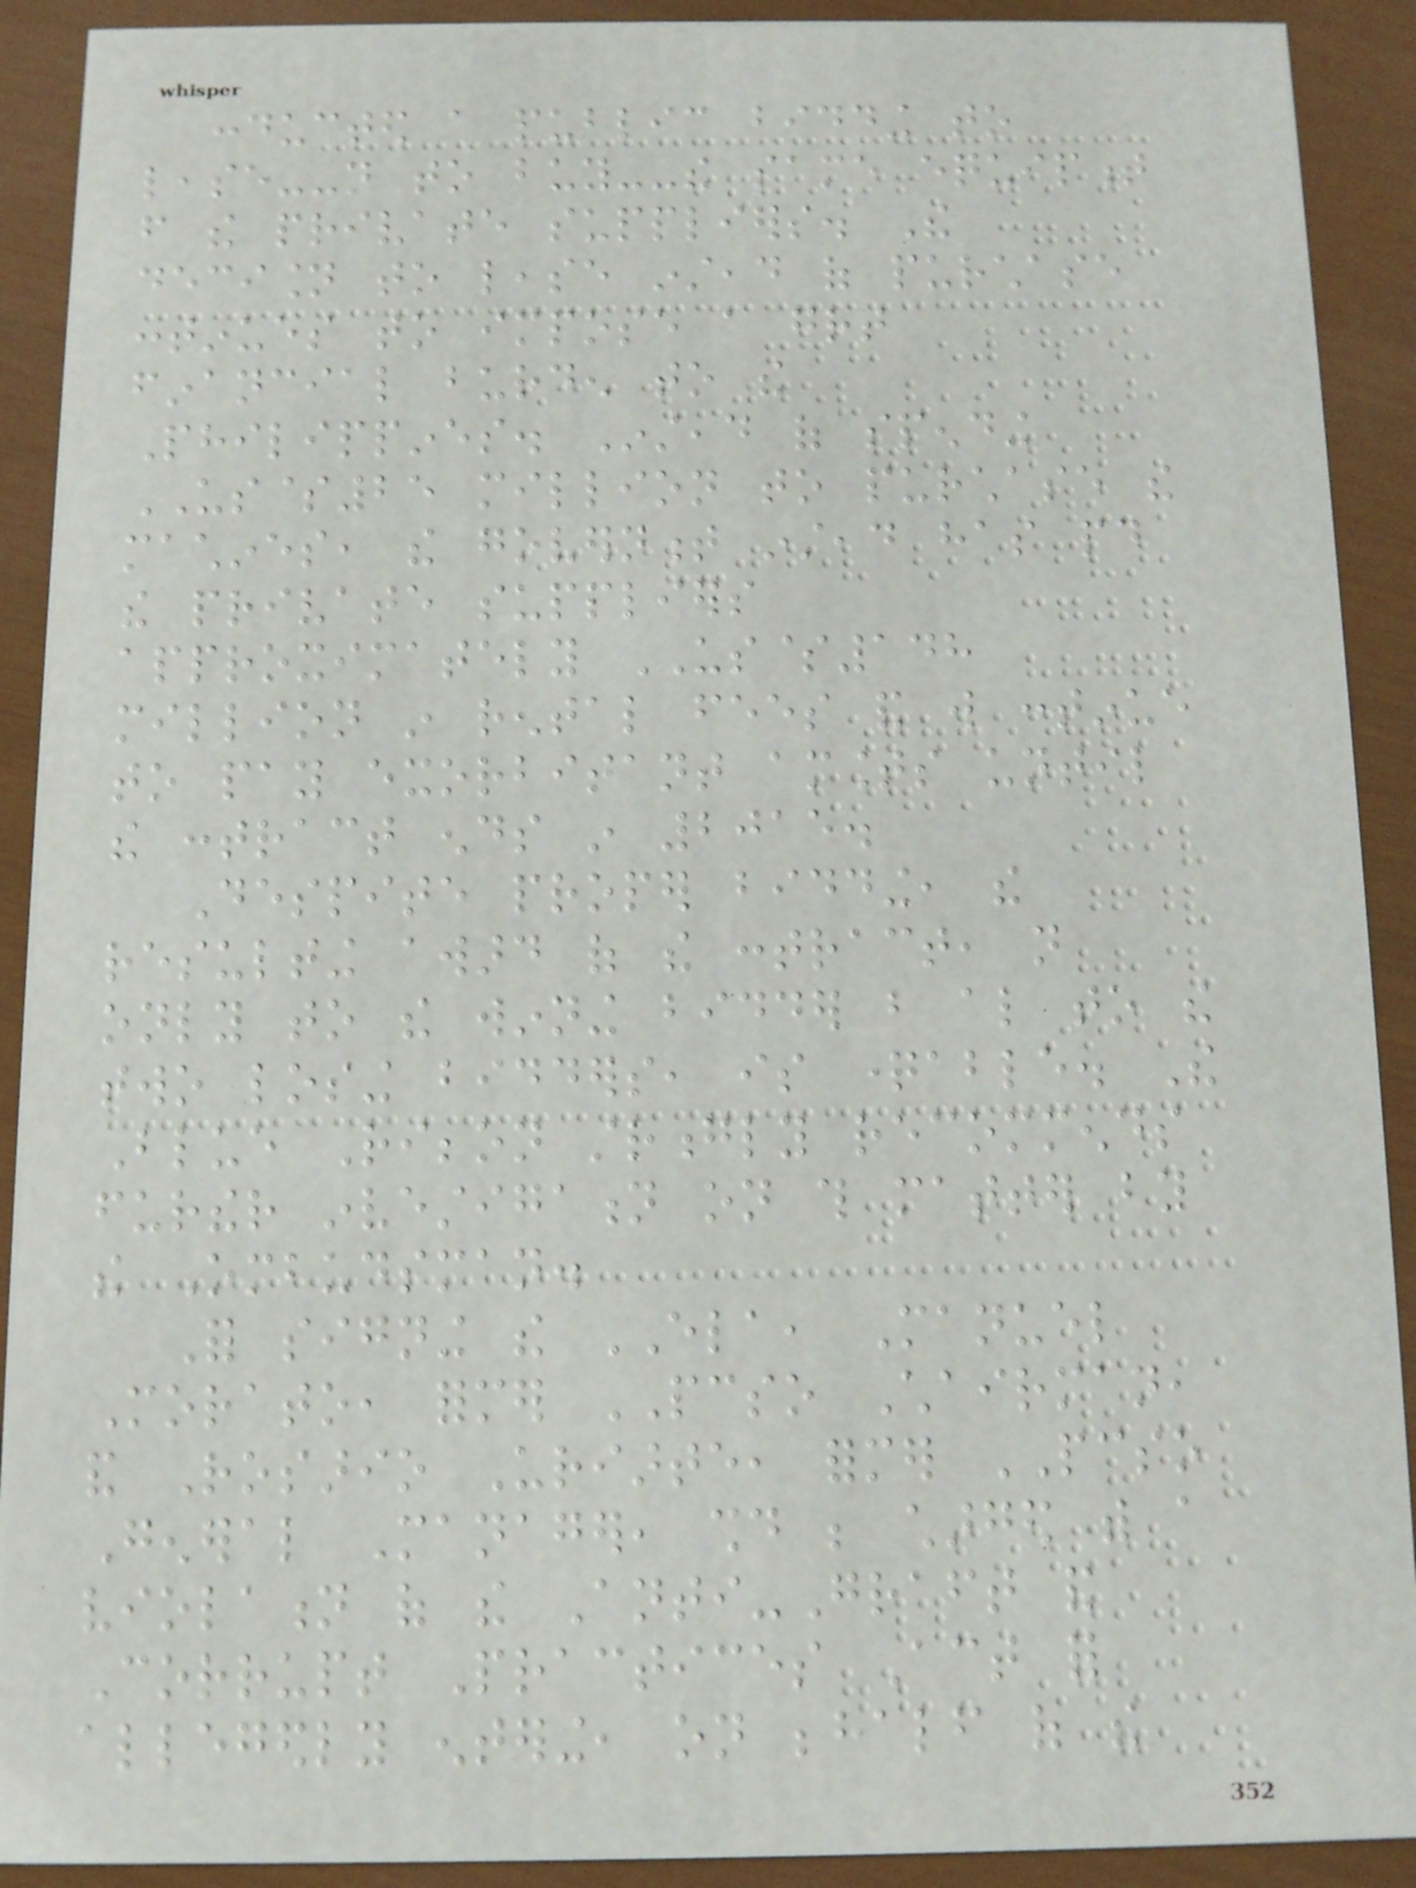conducted a public bidding to
lease--not to buy--the same equipment
from the private suppliers. The
decision to lease instead of purchase
continues to impose a great
financial burden to the
Philippines. Instead of spending
US$25 million to purchase the
machines, the government instead has paid
the private suppliers
approximately US$148
million in rental fees and will continue
to pay exorbitant amounts until
the contract ends in 2015.
Despite proper bidding, the
resulting award of the contract, not
only to the winning bidder but also to the
two losing bidders, is questionable. The
Blue Ribbon strongly recommends
further investigation on this matter by
the Ombudsman.
For signing the ELA, Manuel
Morato, former PCSO Chairman,
and Rosario Uriarte, former PCSO
General Manager, should be charged with a
violation of the Anti-Graft and
Corrupt Practices Act for
allegedly entering, on behalf of the
